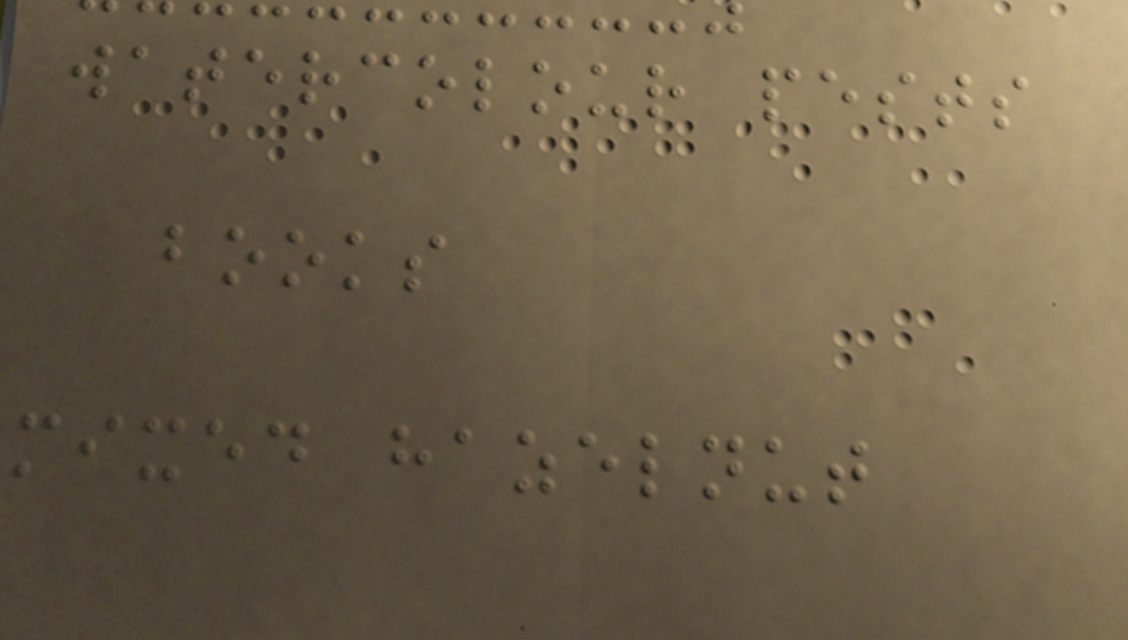watercolour pests
books
mixed hazelnut
